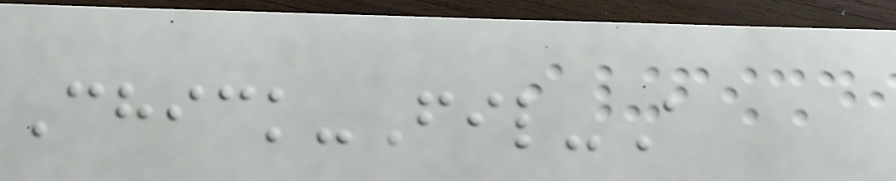Chick-Fil-A
